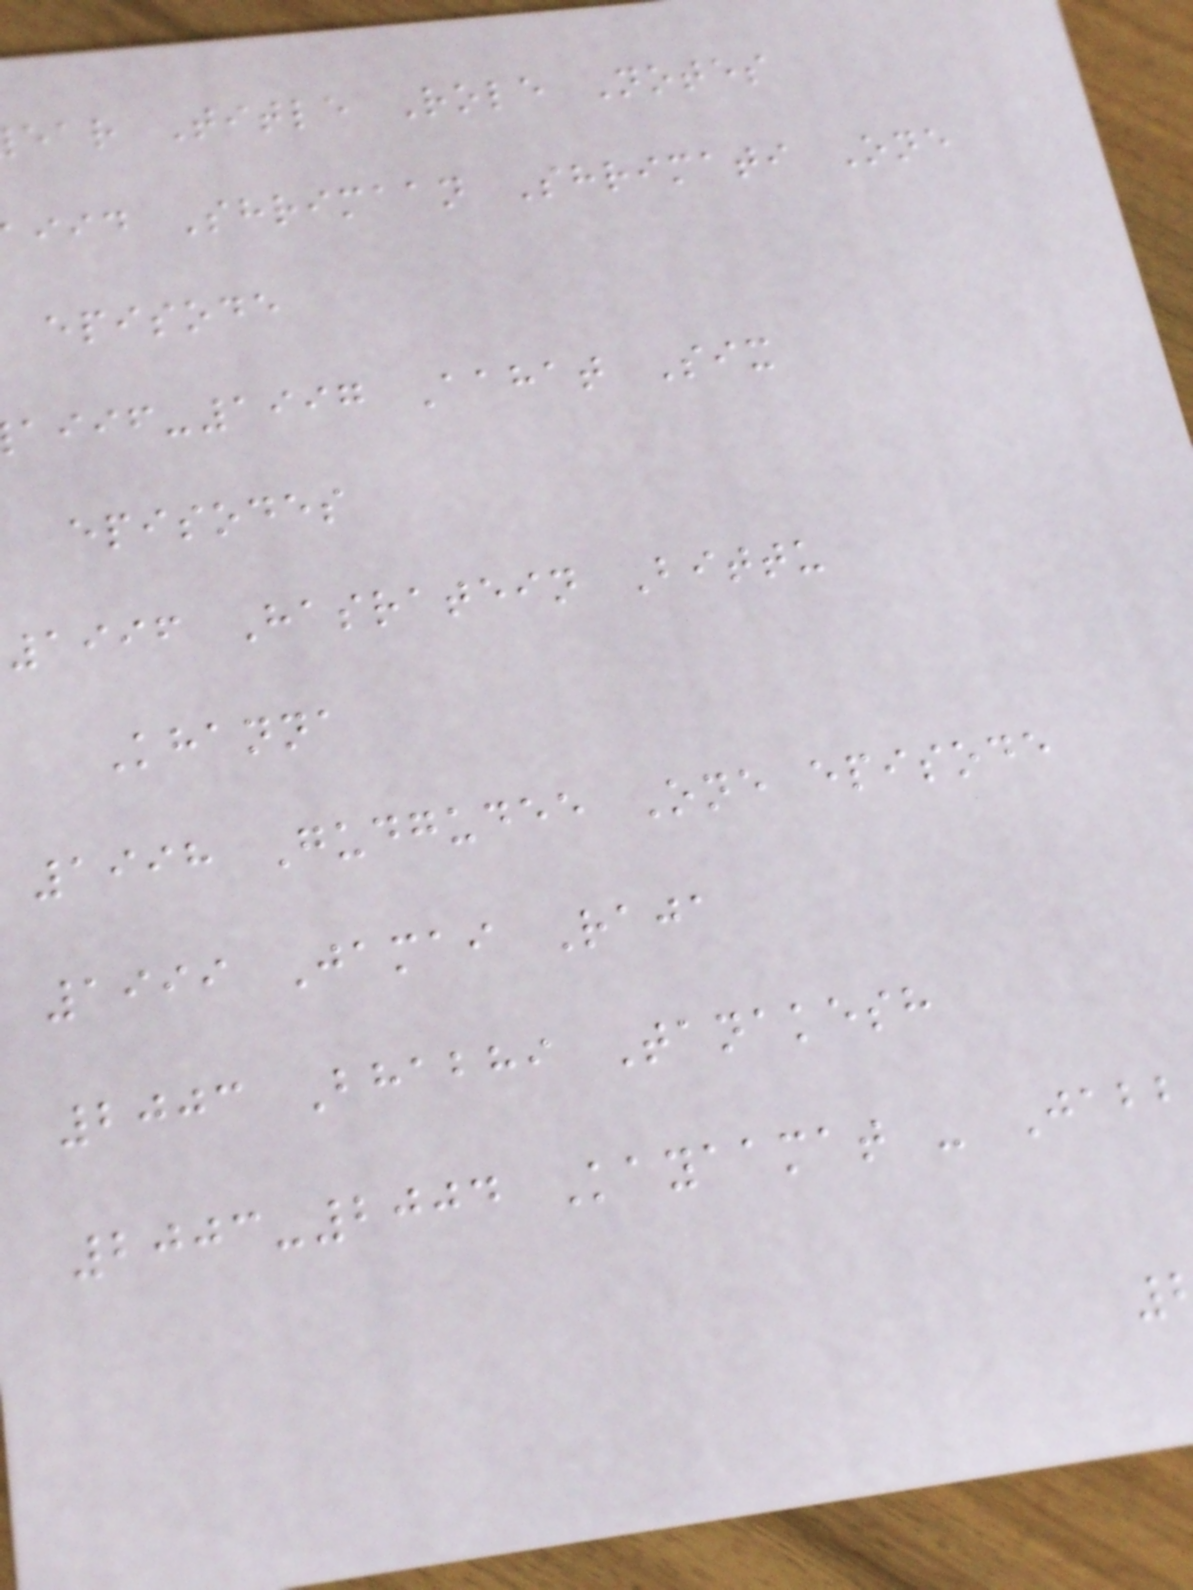ear Title Role Notes
iid Shrimaan Shrimati One
episode
-1997 Aahat Six
episodes
1996 Hasratein Bittu
Khanna
1998 Gudgudee One episode
1999 Jamai Raja
2003 Bhabhi Tanakesh
2003-2004 Kayaamat - Jabb
